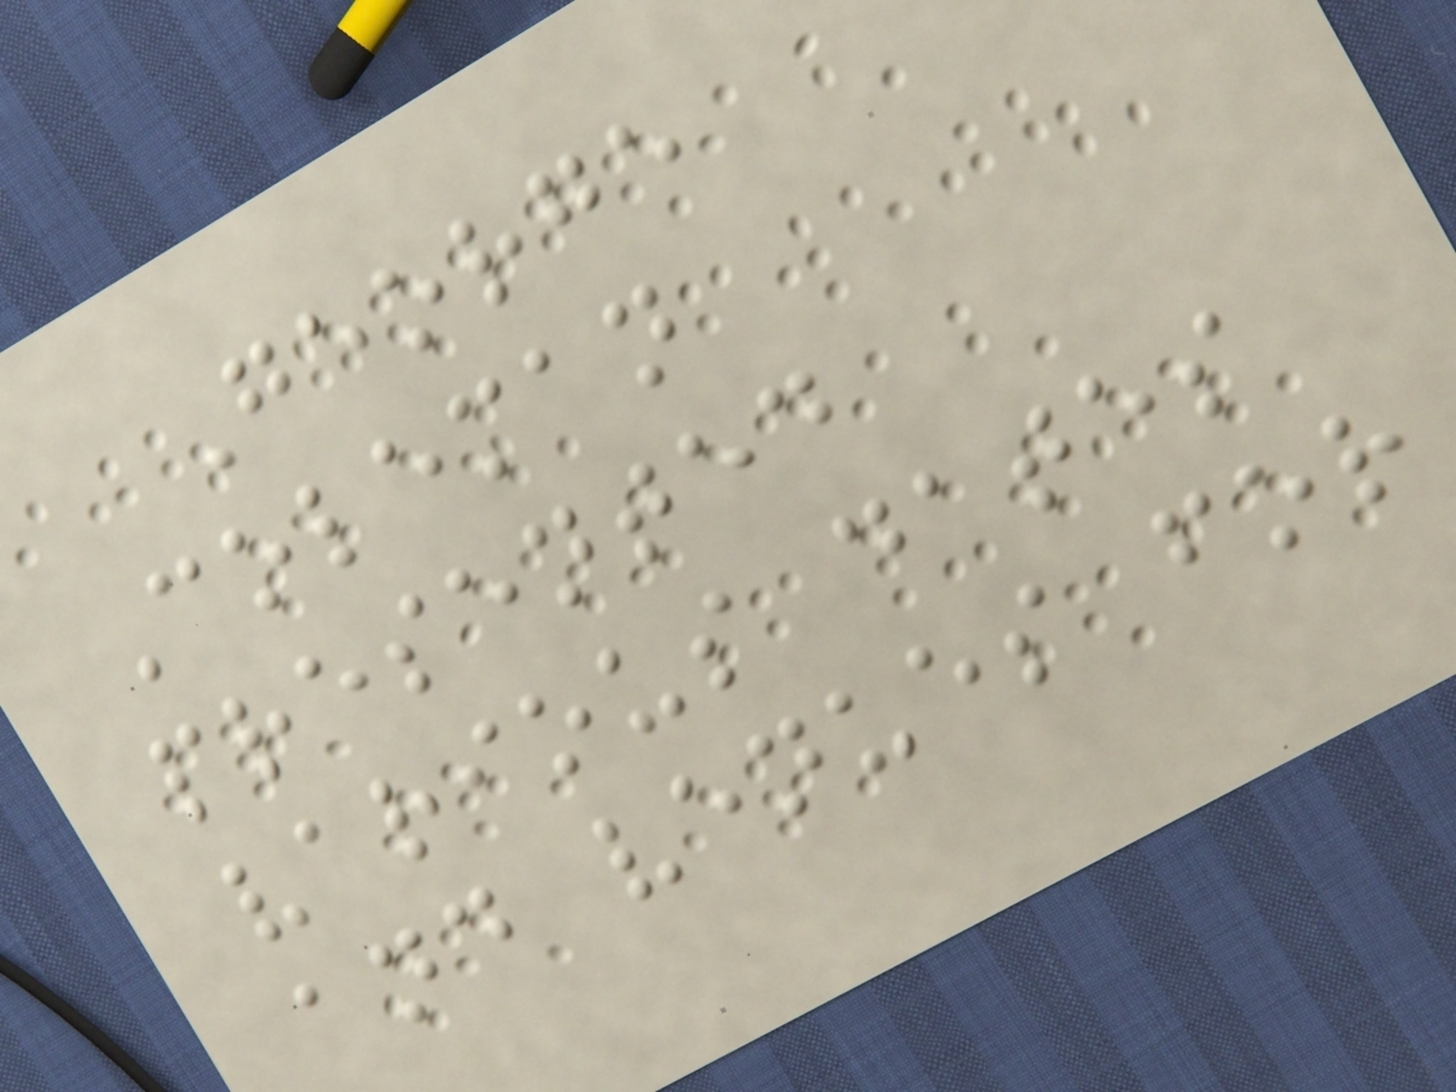George
Coleman
presented
various dates
and venues for
